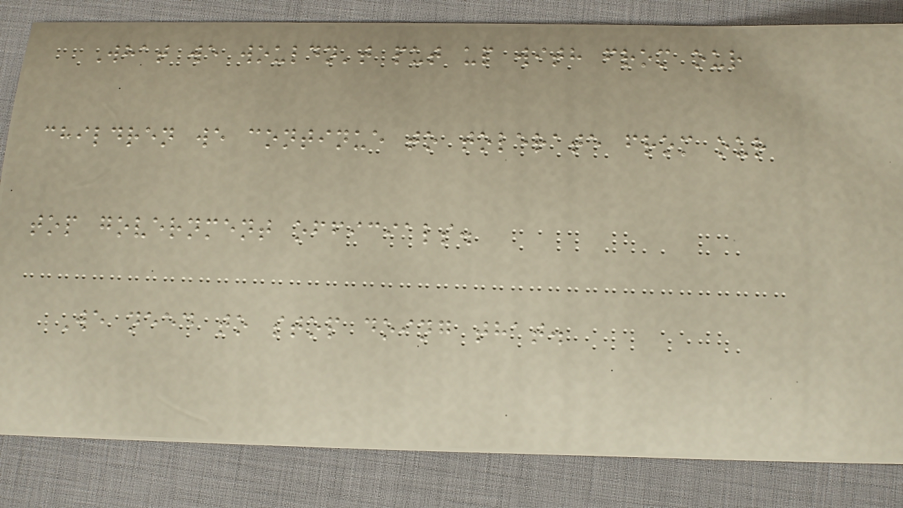What we wouldn't put up with from our
children we continue to tolerate from our
top government officials.
We need to stop doing that.
